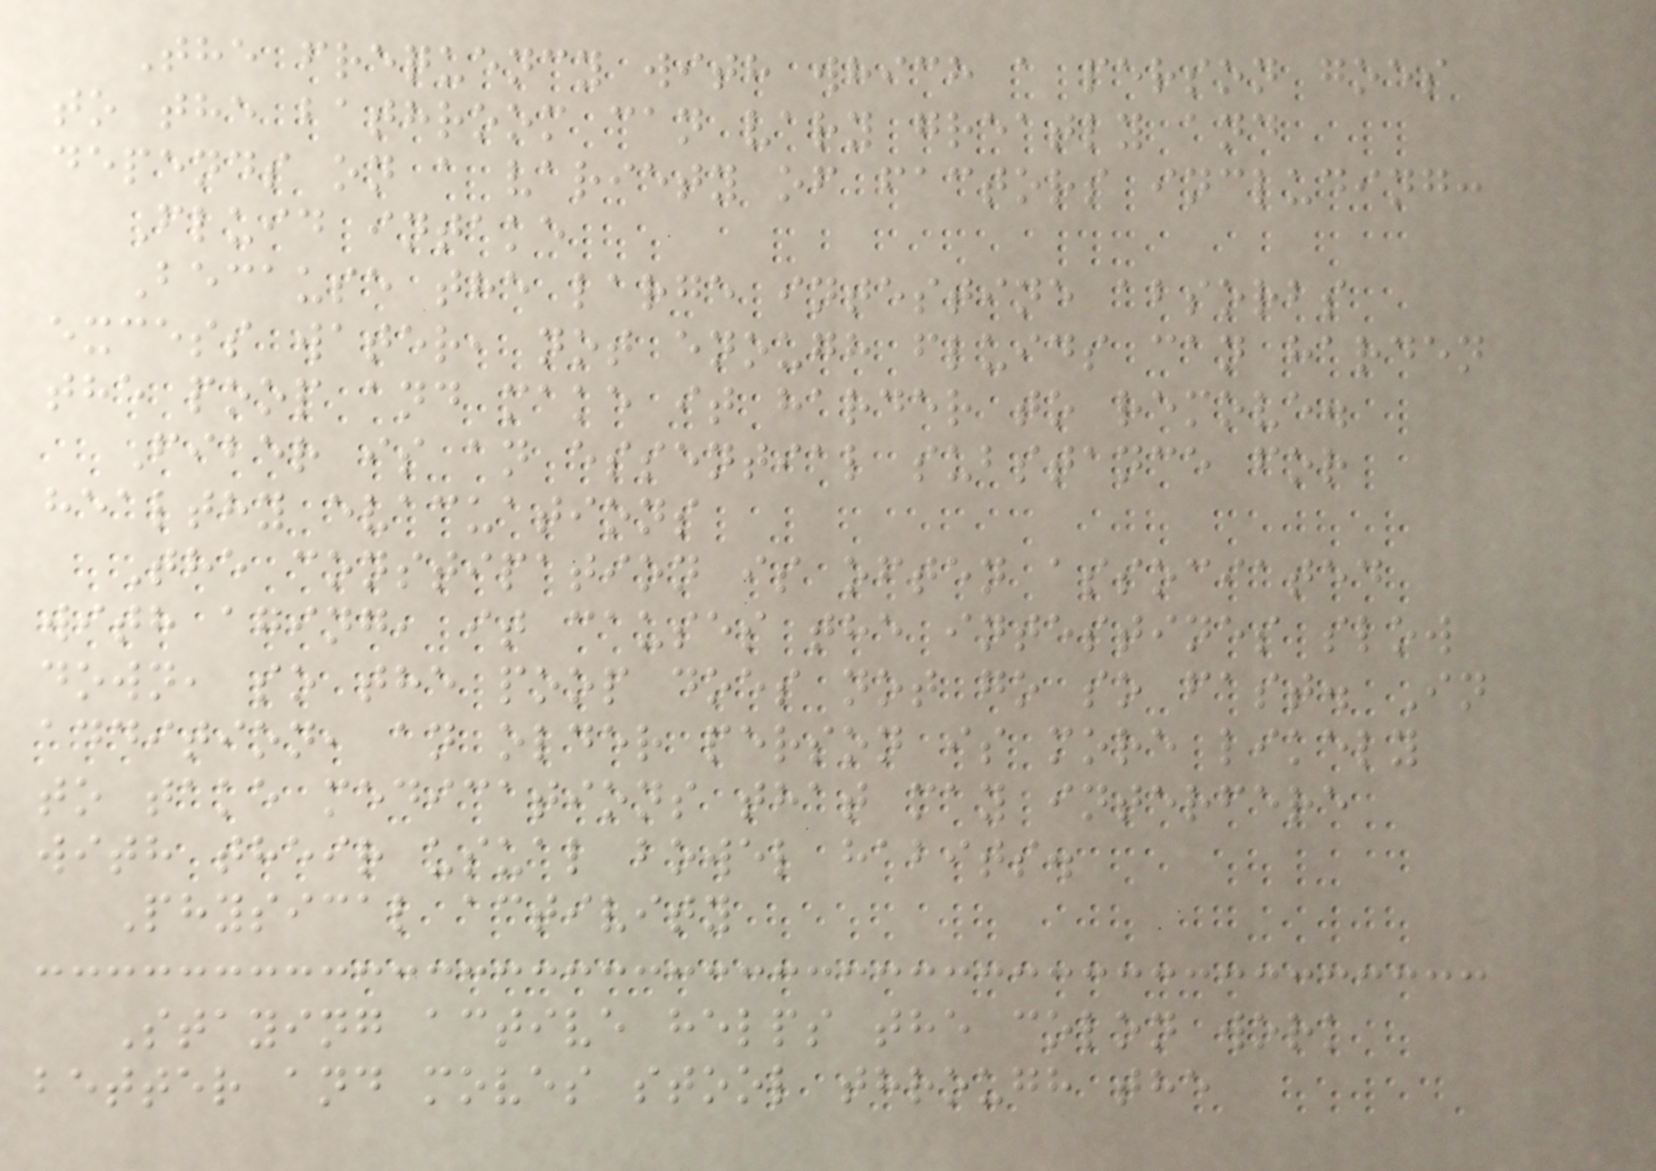The frequency with which a person goes
to the bathroom can vary greatly and
depends on a variety of factors including:
Fluid intake
Because the large intestine absorbs
excess water, not enough fluids can harden
the poop and make it harder to remove.
Fiber is an essential substance for
healthy evacuations
The constipation is often associated
with aging, it causes the intestines slow
down, so the poop does not go so fast. In
addition, an older person is more likely
to take medications that may interfere
with their usual bowel habits.
Physical activity
Staying active helps the colon work
better and moves stool through the
